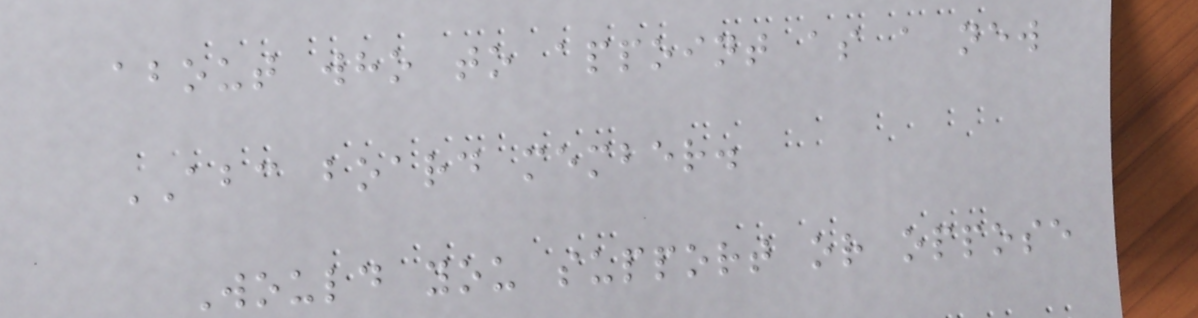about who to appoint as a new
ABC board member.
Would you support or oppose
